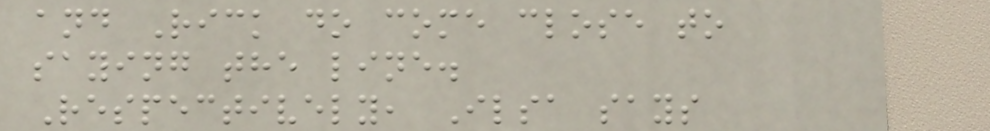and Rick do come close to
saying the line.
Respectively, Ilsa says
